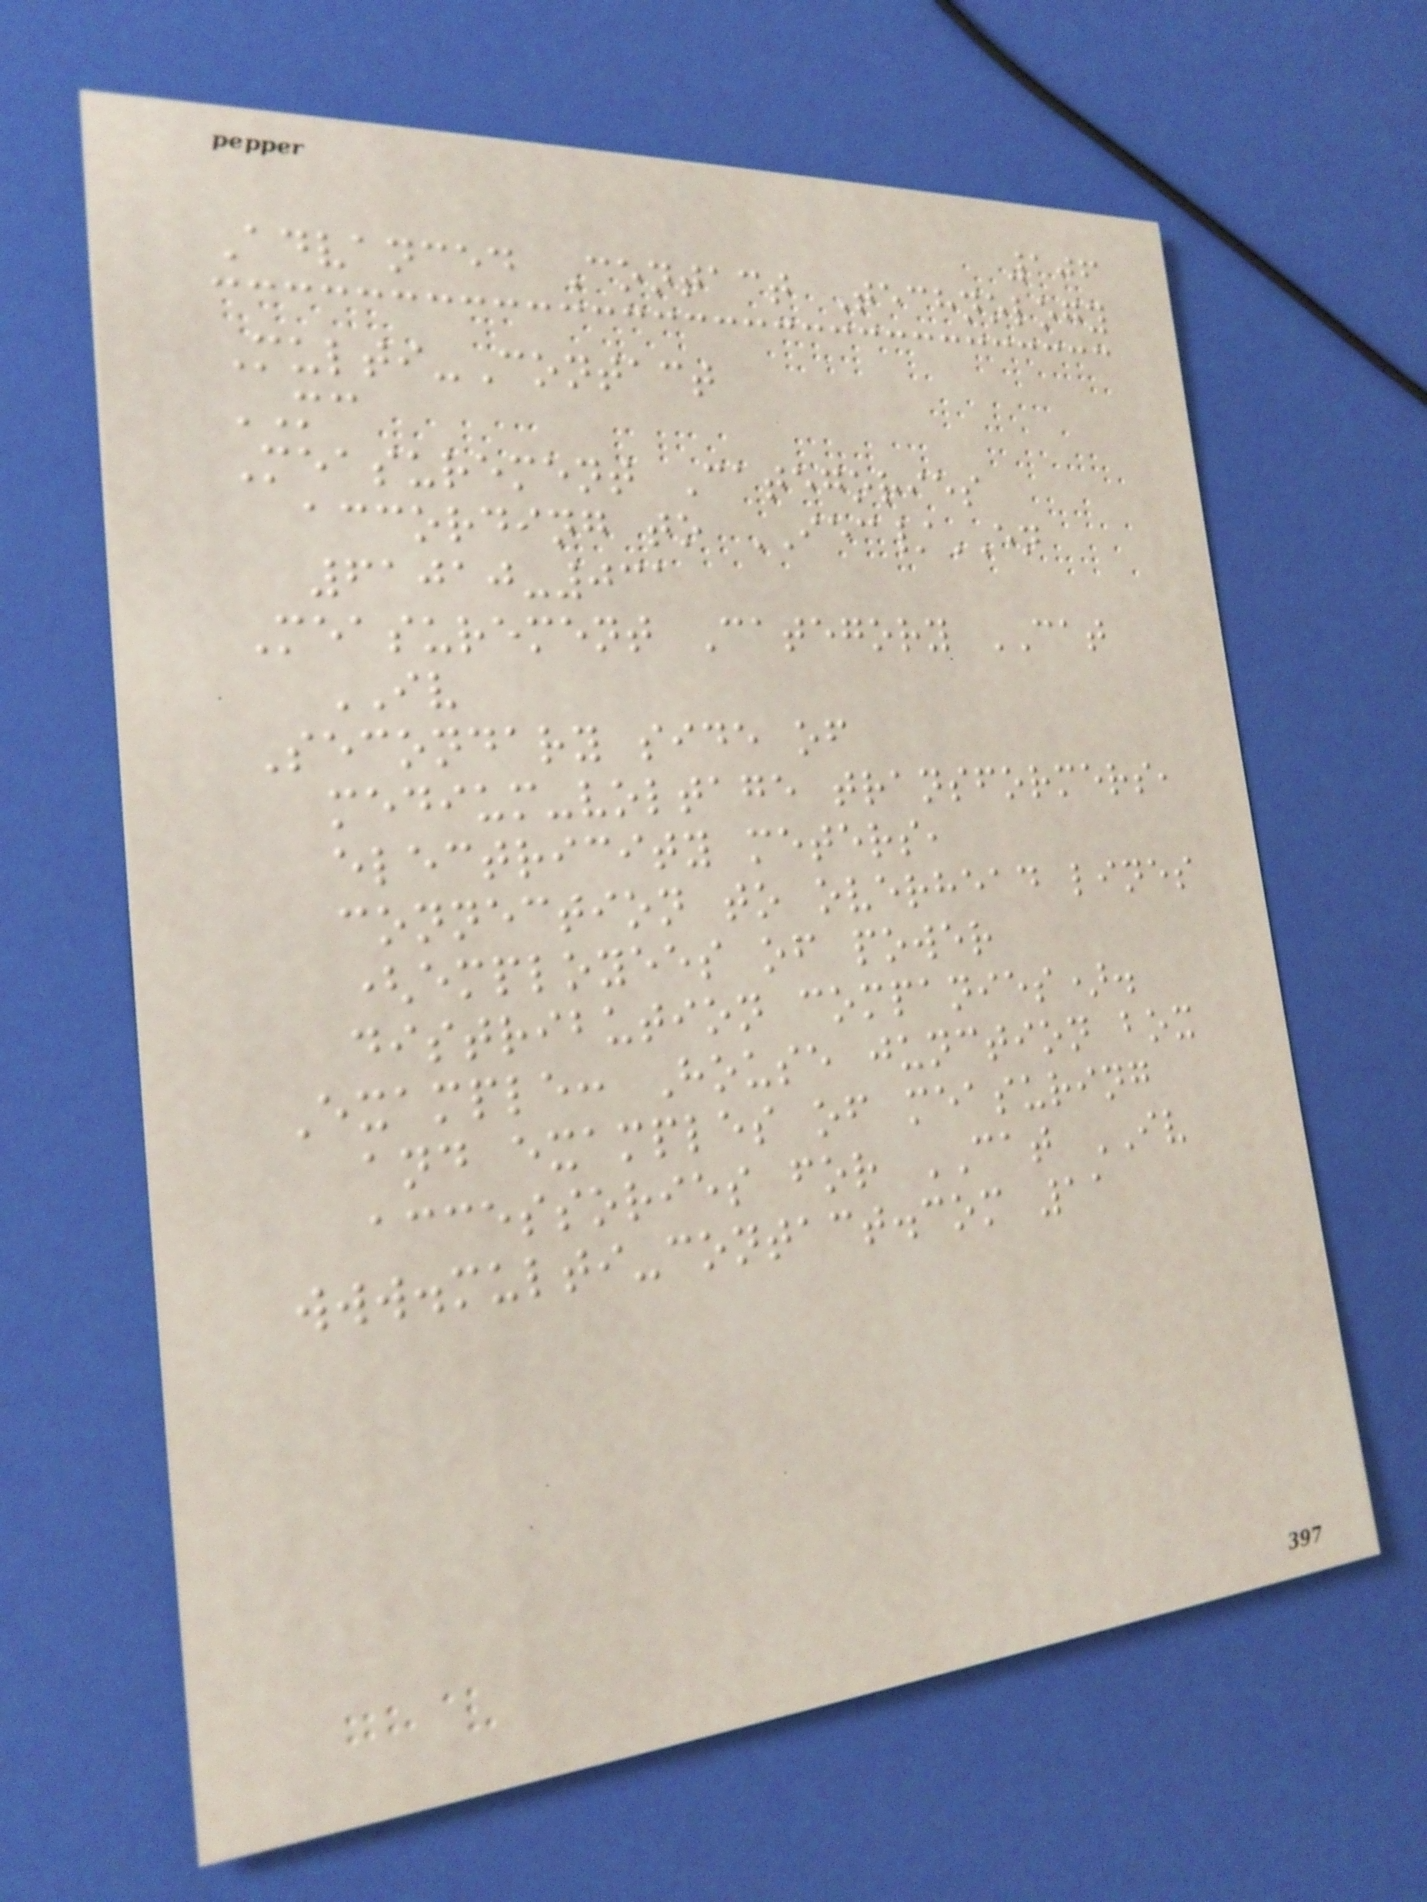106
Advanced Contact Technology
Multi-Contact
MC
Measurement Categories
according to IEC/EN
61010-031
Measurement Category CAT
IV
Secondary side of
medium-voltage transformers,
electricity meters,
connection to overhead lines
(employees of power
distribution companies).
Example: House junction box
and examples of measuring
accessories for CAT IV
www.multi-contact.com 11
